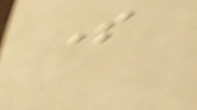So
